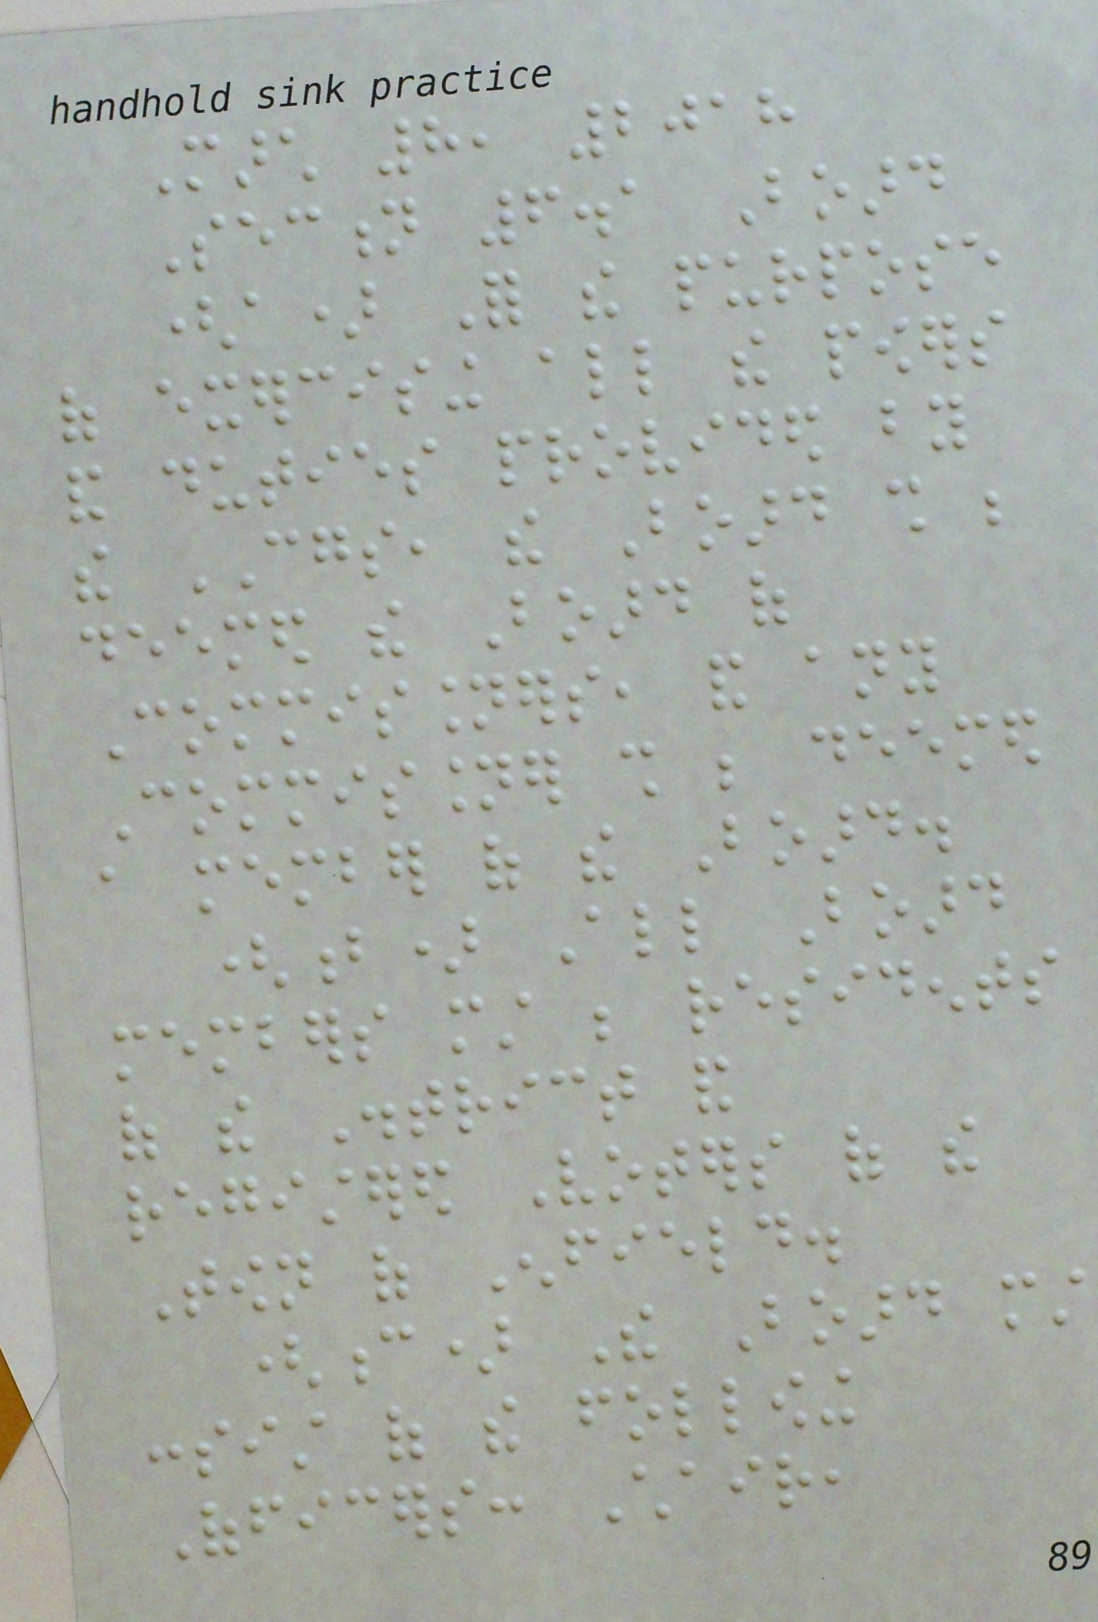March 8, 2018
Section 6.1 Board
(a) For the purpose
of exercising all the powers
and duties provided by
the CGS, the Board shall be
deemed the Board of
Commissioners, and any
Commissioner shall be deemed
a member of the Board.
(b) All Board
members must be residents
of the District and
registered Voters of the
Town of Enfield.
(c) The Board must
consist of the following
Officers: Chair,
